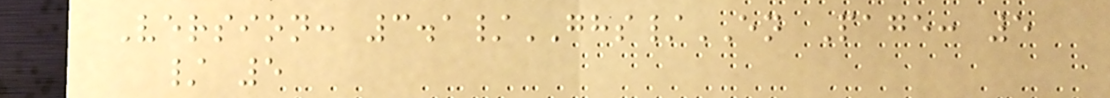Version: 3.1/GHS/EN Page: 5
/ 5
